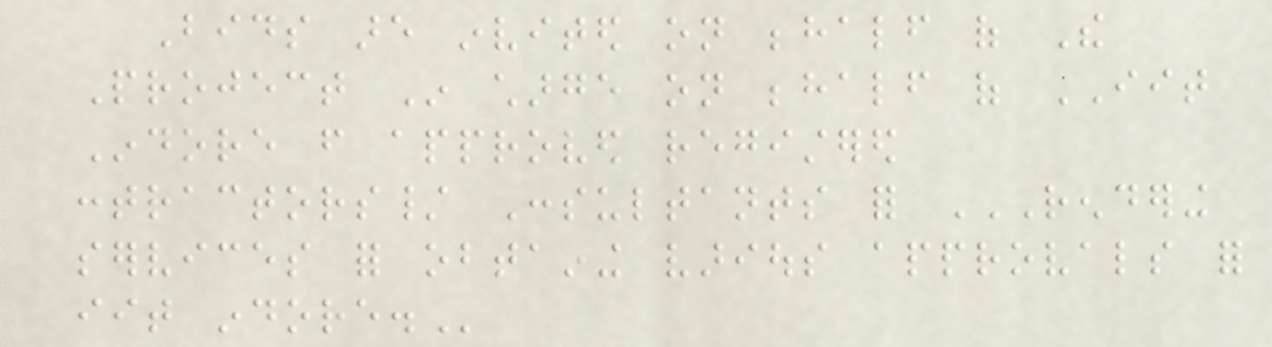Bids are invited on behalf of The
Project In charge on behalf of IIT
Indore from approved registered
contractors/ Consultants for RENDERING
SERVICES FOR OBTAINING VARIOUS APPROVALS FOR
IIT INDORE.
